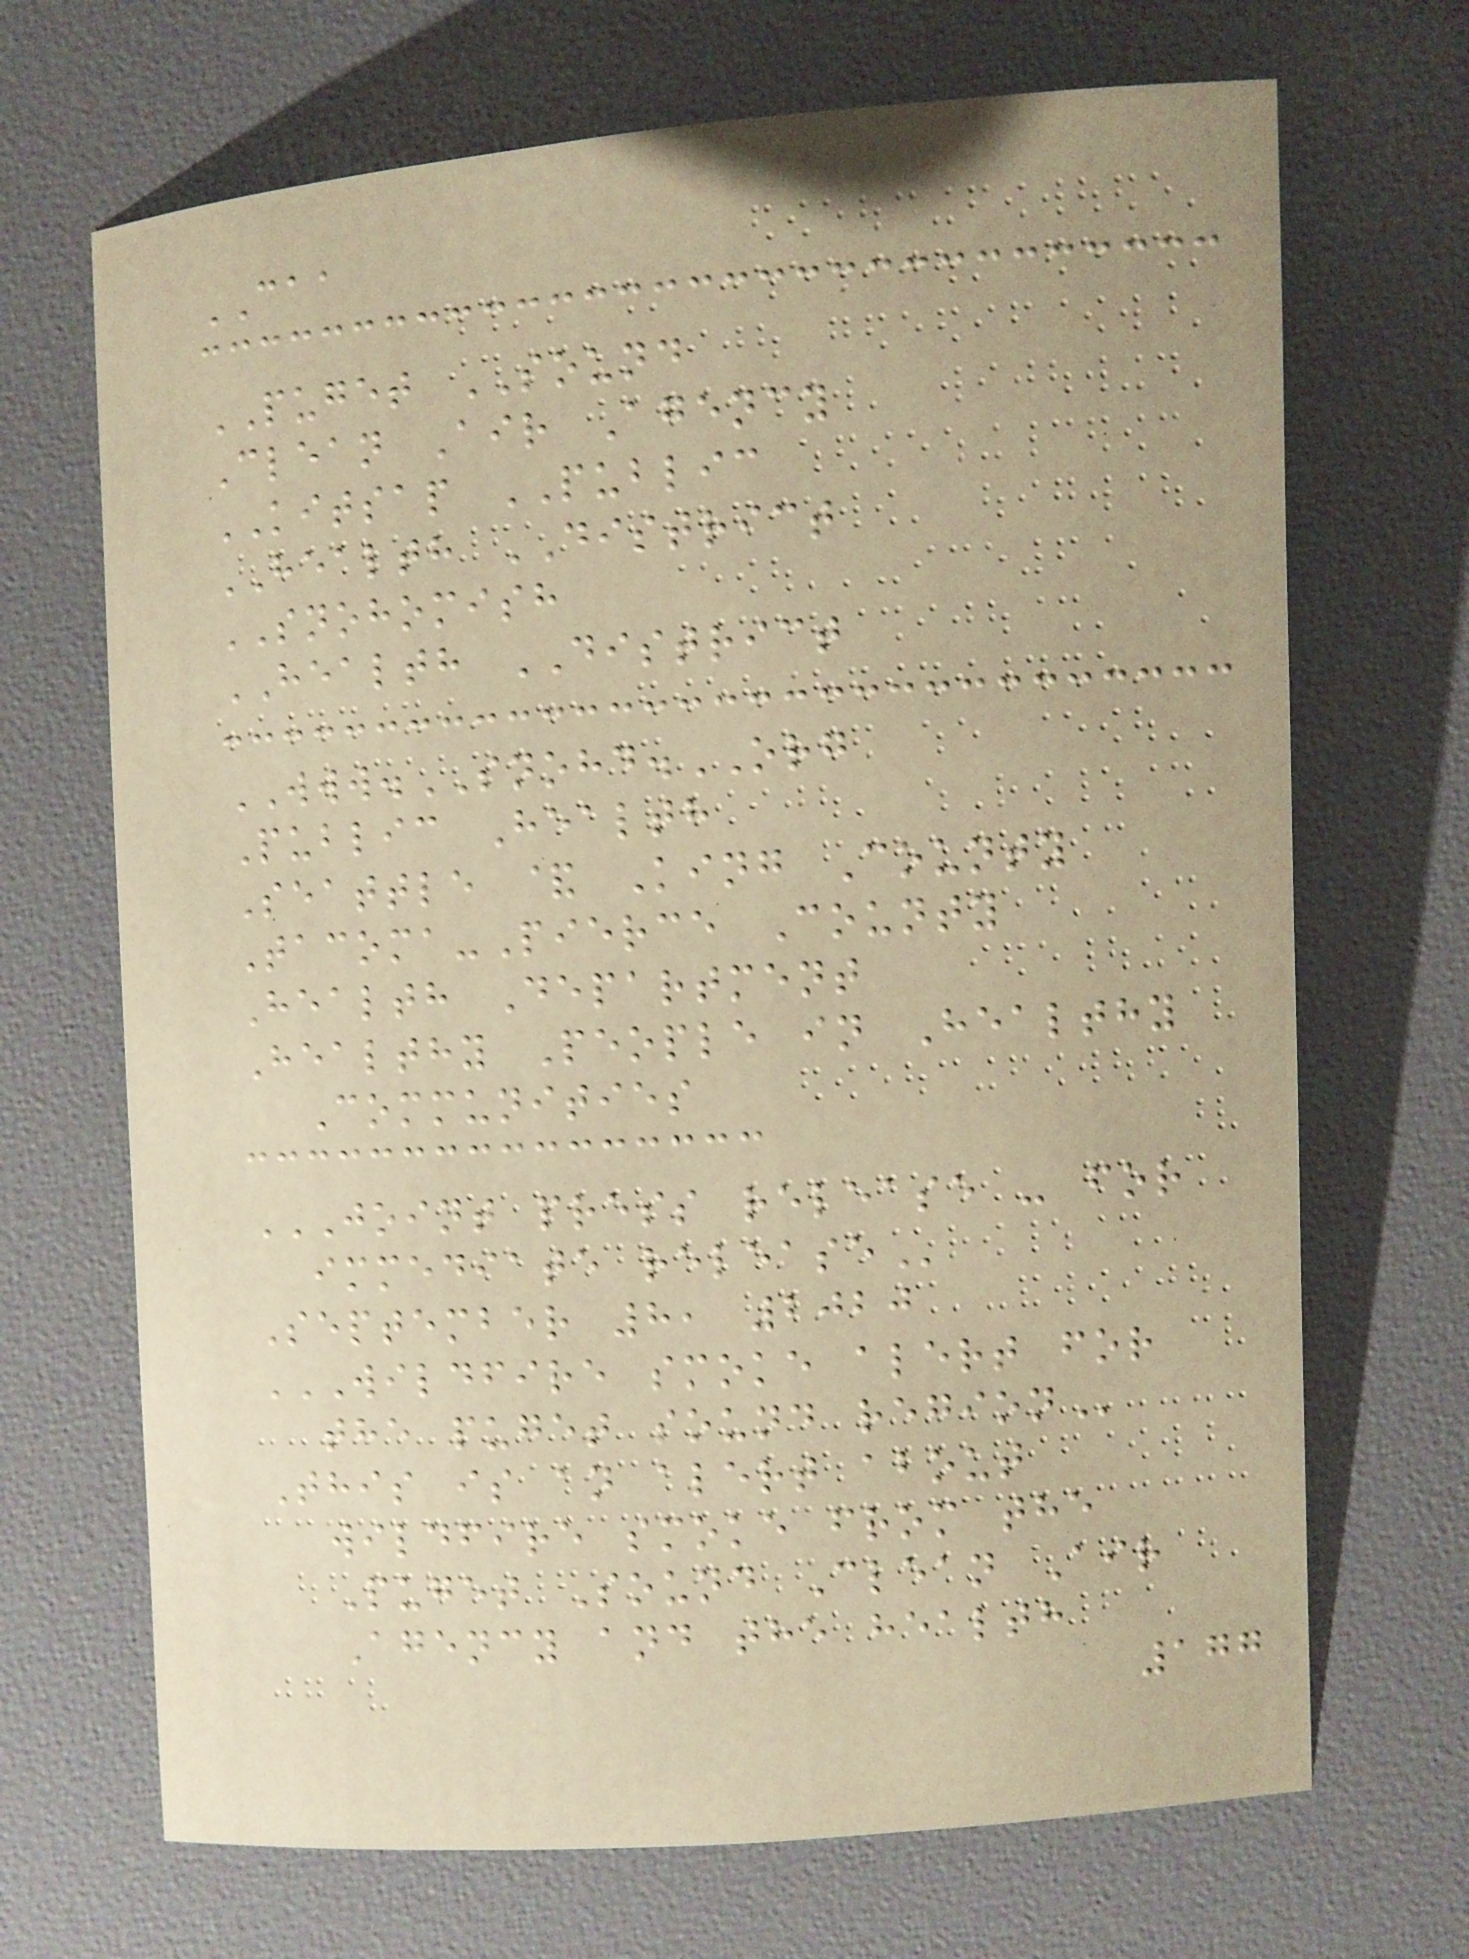CAA
PUGET SOUND
Clean Air Agency
KITSAP PUBLIC
HEALTH DISTRICT
SNOHOMISH
HEALTH DISTRICT
WWW.SNOHD.ORG
Public Health
Seattle & King County
Tacoma-Pierce County
Health Department
Healthy People in Healthy
Communities
JOINT PRESS RELEASE - FOR
IMMEDIATE RELEASE
September 8, 2020
WILDFIRE SMOKE ALERT FOR
THE PUGET SOUND REGION
This is an alert about
wildfire smoke from the
Puget Sound Clean Air
Agency and the health
177
